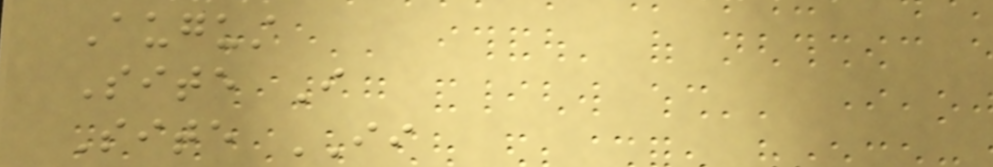August
Site I
Site II
